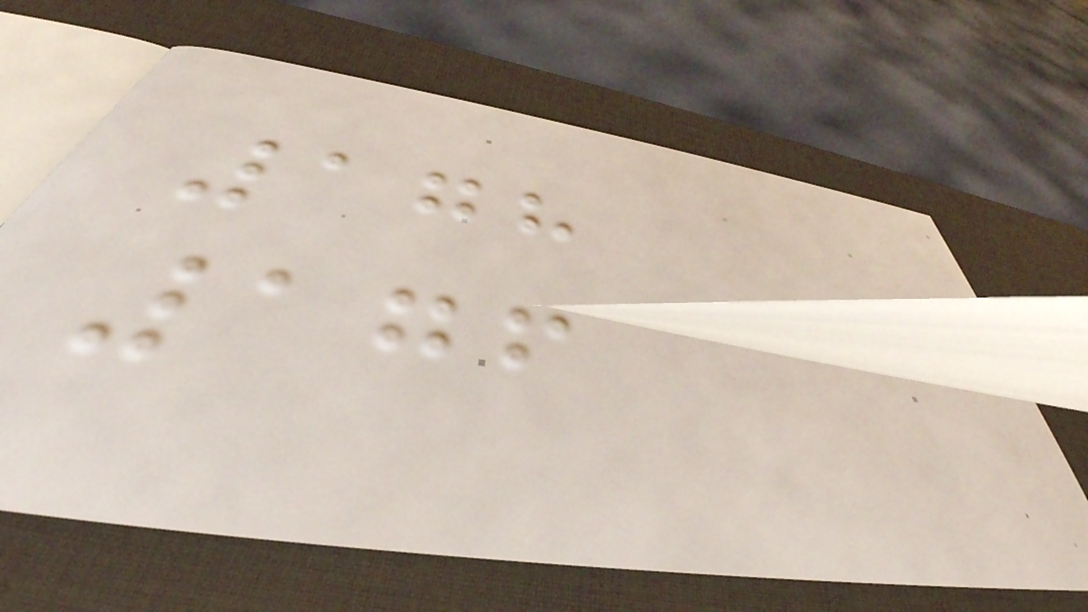178
176
